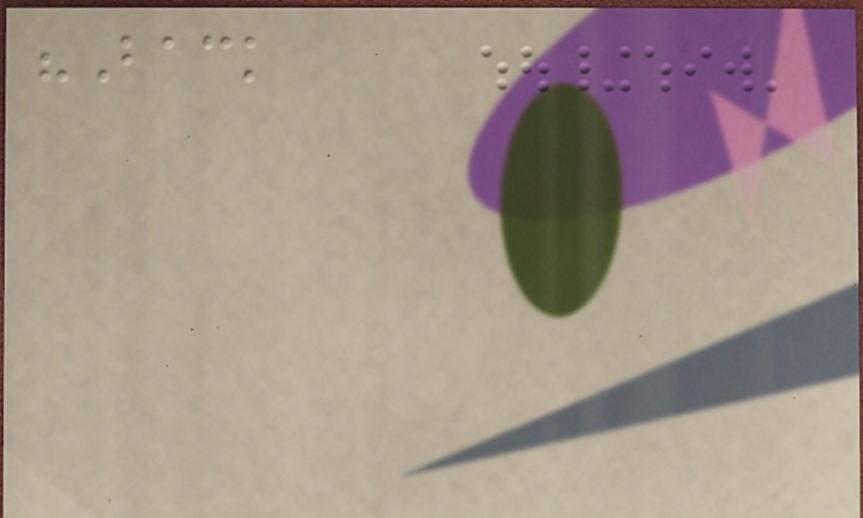"Back
